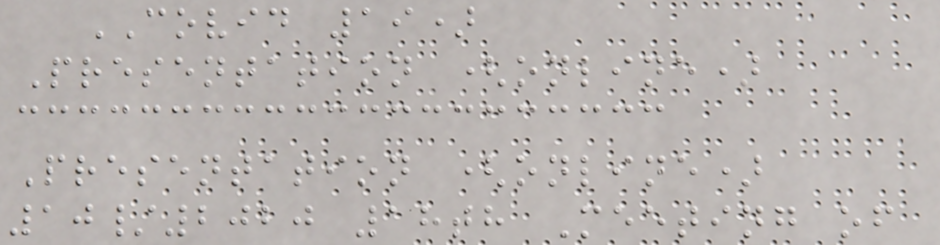COVID 19)
Presentation (online)
Presentation (online)
10/2020 18th Meeting of
